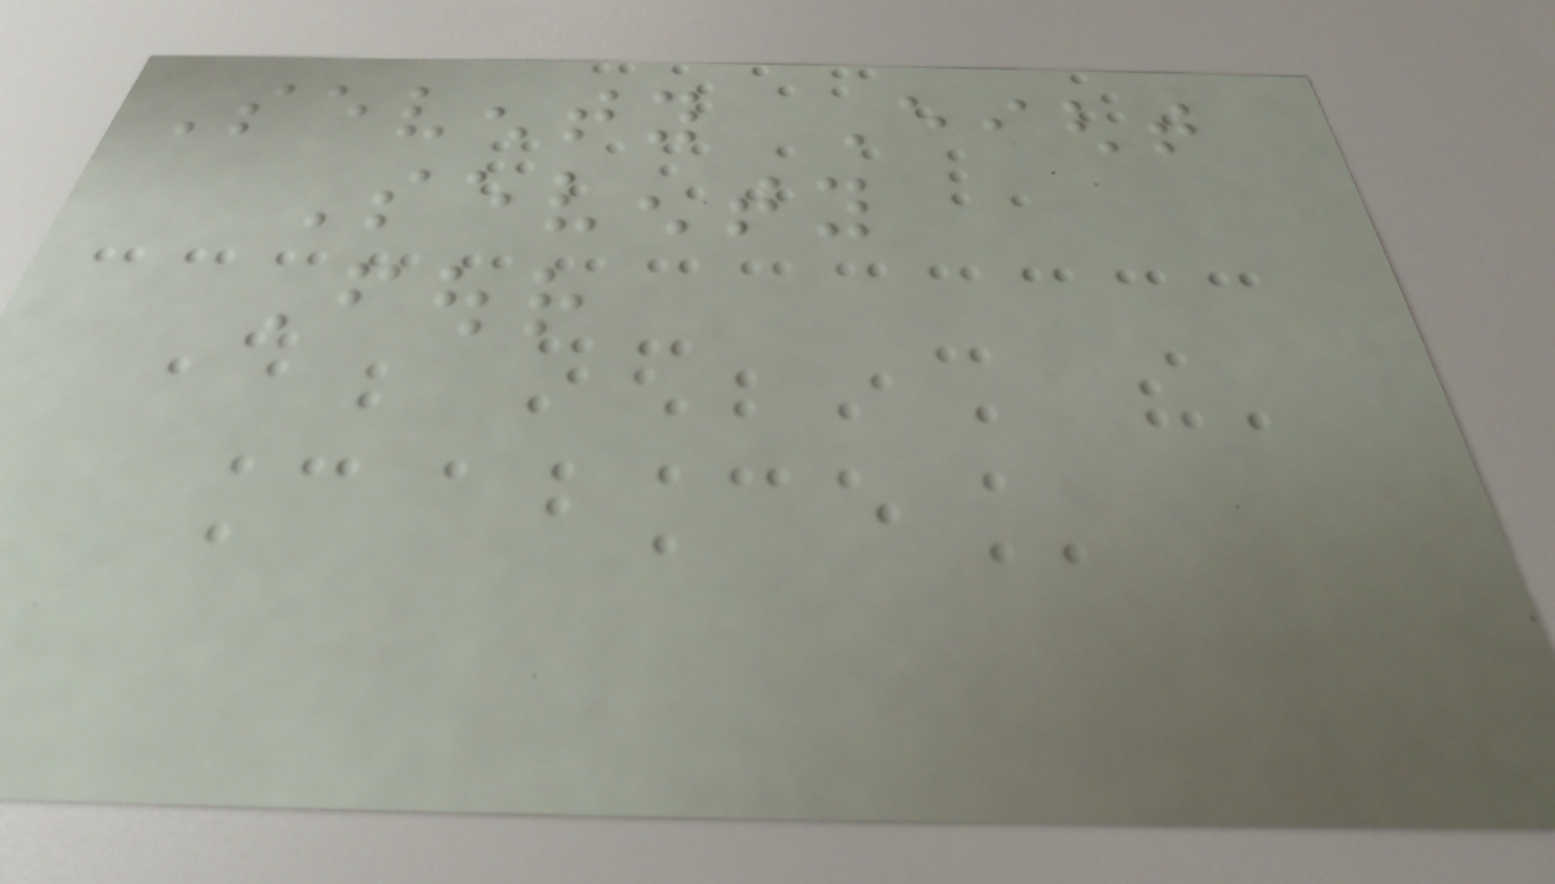Seventy Eight
Seventy
Four
